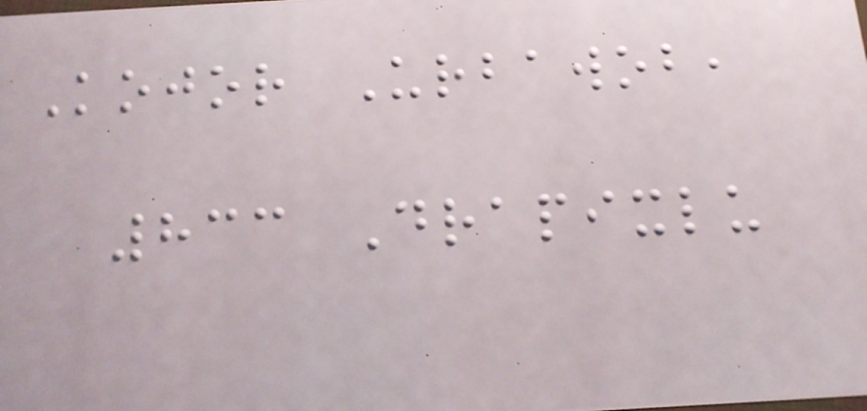Kojor Urbawob,
833 Drapixlu
